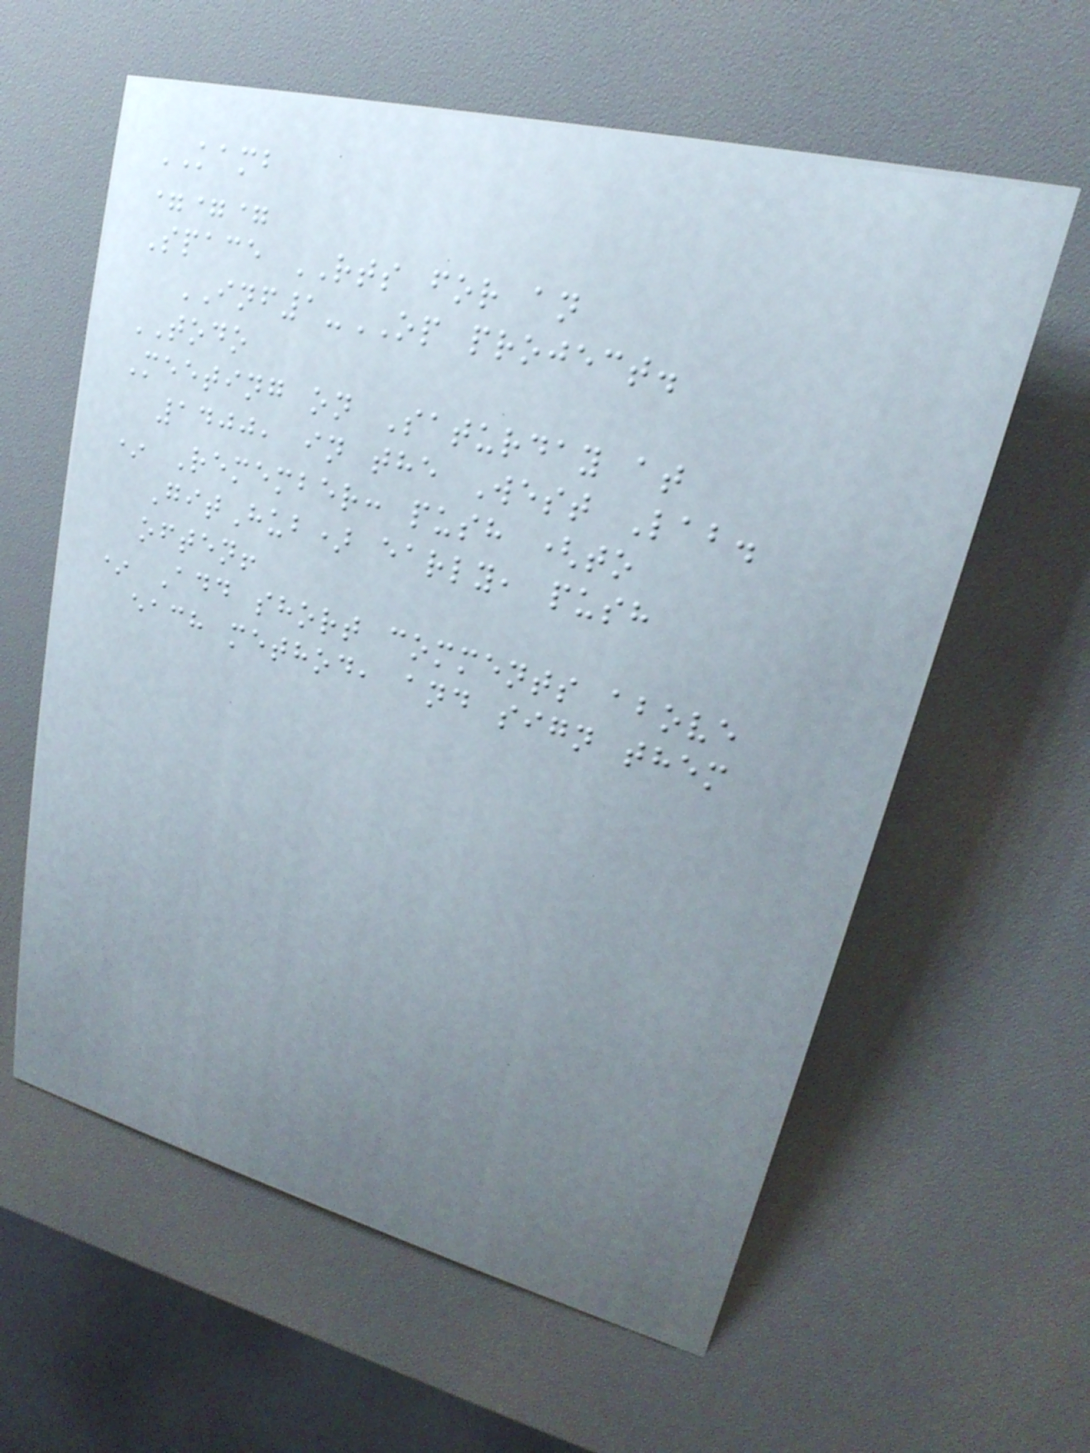KAMB
===
Space RTS for an
INF1-OP project.
TODO
Meeting on Saturday at
1400, in the West Lab.
* Remember: push (to
GitHub) early, push
often!
* Add short comments above
each method, and sign them
